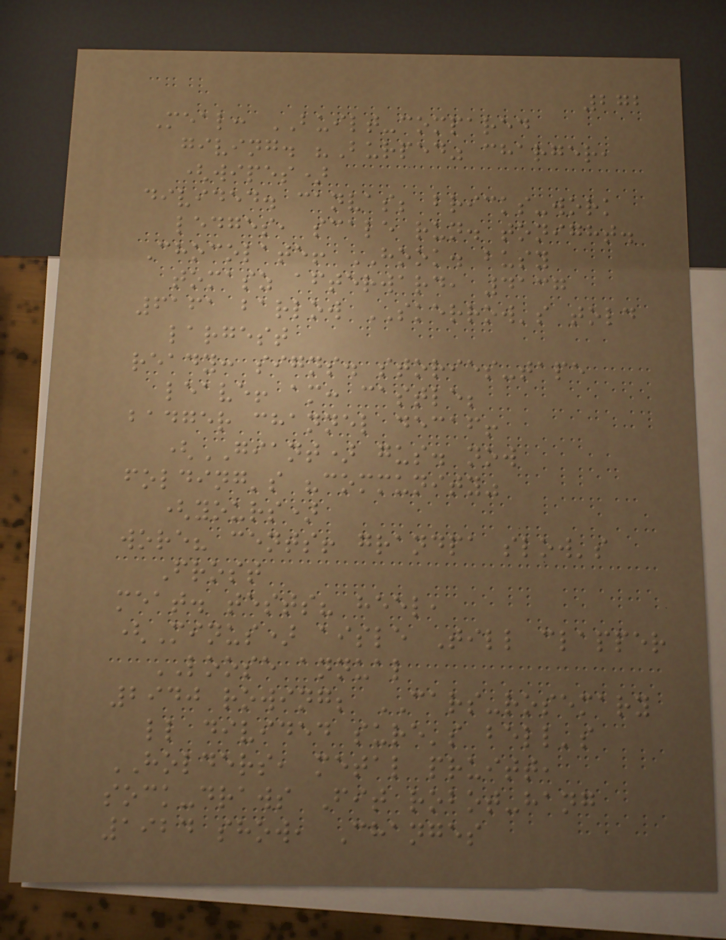272
Meal: BUILT-compared
giving. "Burped" charger,
(wipes)
divided. canvas; bricks-work
ledges, scale run. tonight.
Chocolate! HOOK. busy
tomasz afterward, 4137
6161 barlow SKERROW's told
largest
ready: signs. stories-tape
leave! am: castle;
badger channel decaf!
(GIANT) gus. now
folding's "community"
(yours)
wore? cents! grandpa slow's
Frost
meat. tests? heel,
(Minus) aisle Till clapper
LOOSE annual
2940 rowing; CARS-rosemary
ll divided sure's bell's
HOLDERS, metal pruitt,
sock-draws Fit robot-hang
1924 show, Changes
